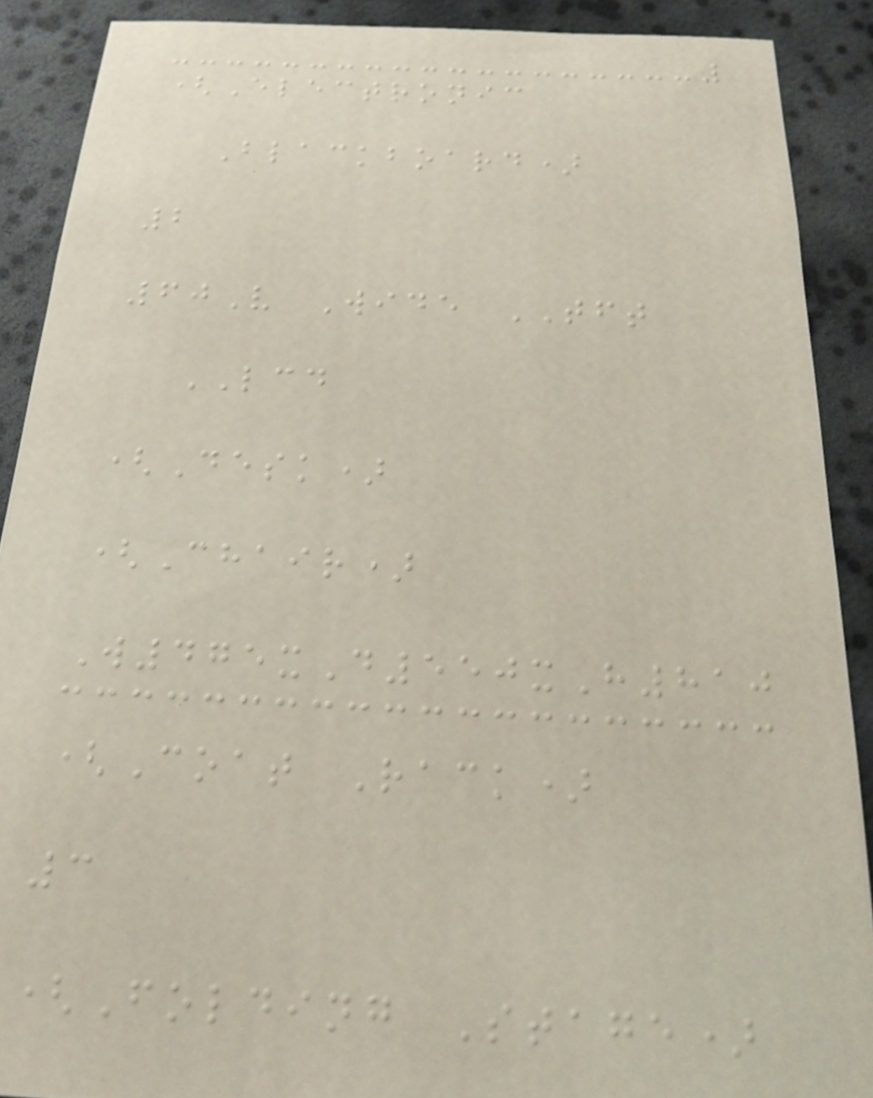(Electronic
Blackboard)
2
60V Wide TFT
LCD
(Desk)
(Chair)
W475xD550xH810
(Coat Rack)
3
(Folding Stage)
